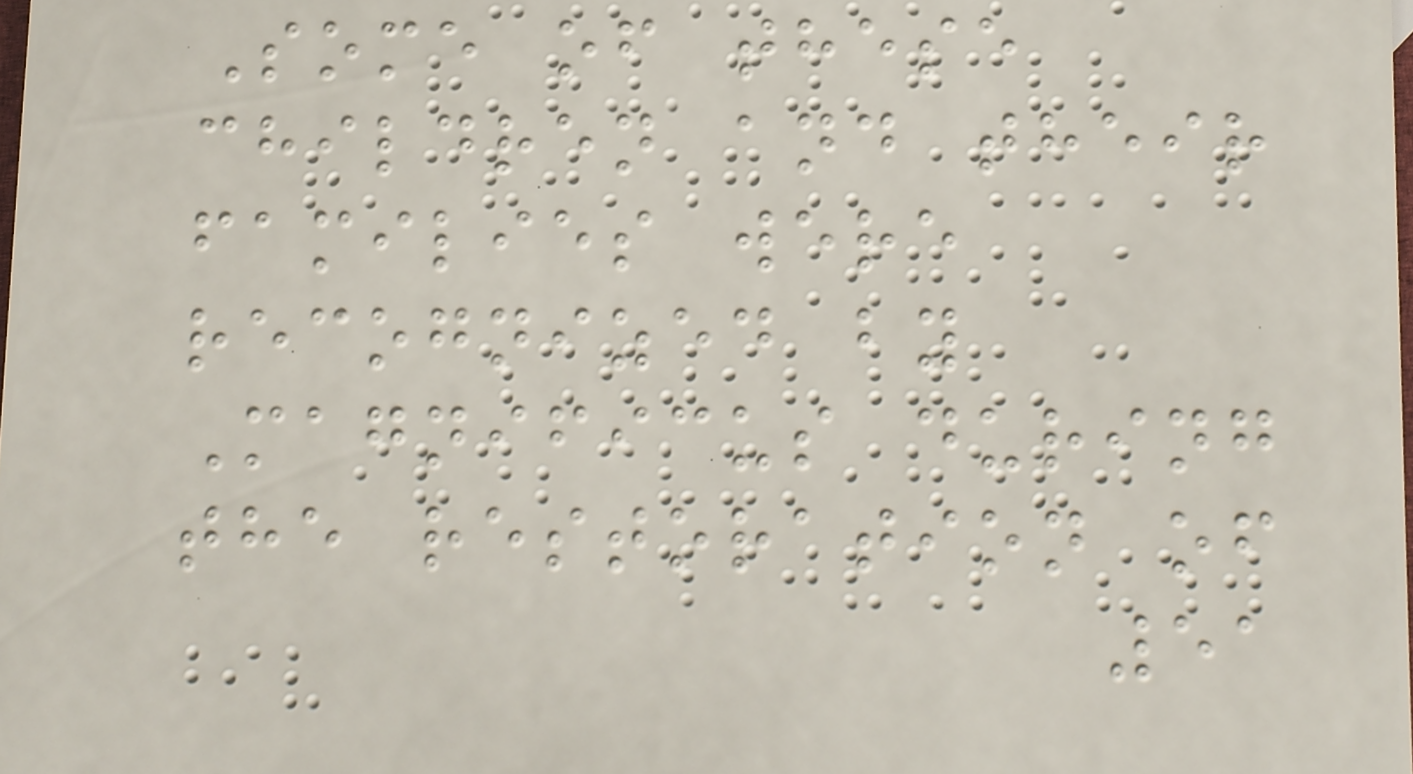Some of these
children and their
families were
recognized by
Magnificus during
the restoration of
51
